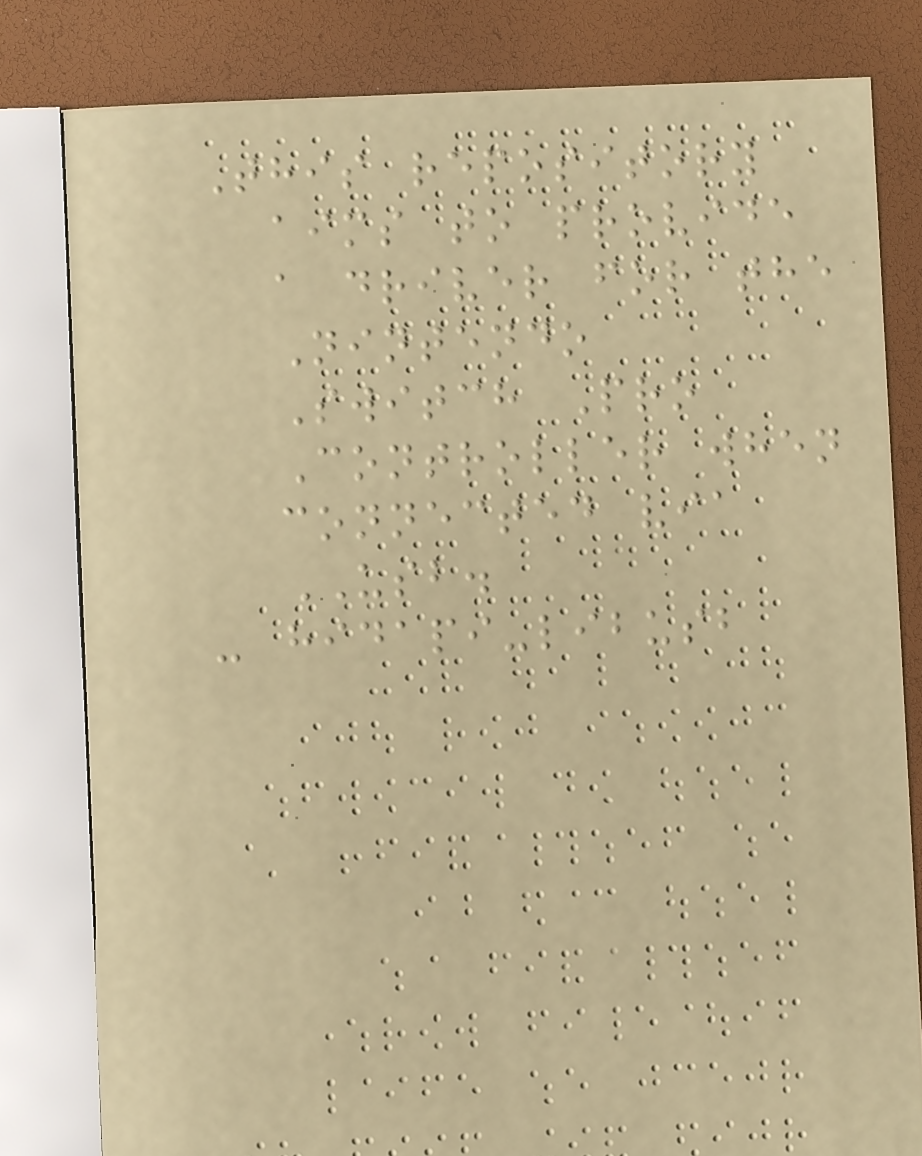This repository
aims to provide
a driver for the
Nintendo
Switch Pro
Controller when
connected via
USB.
- hidapi-libusb
